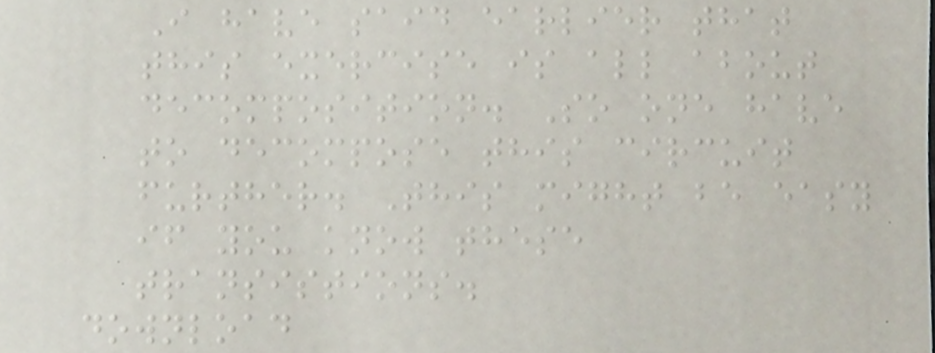I have said earlier that
this exercise is all about
decomposition. So one have
to decompose this circuit
further. This might be easy
if you know these
transistions.
download
